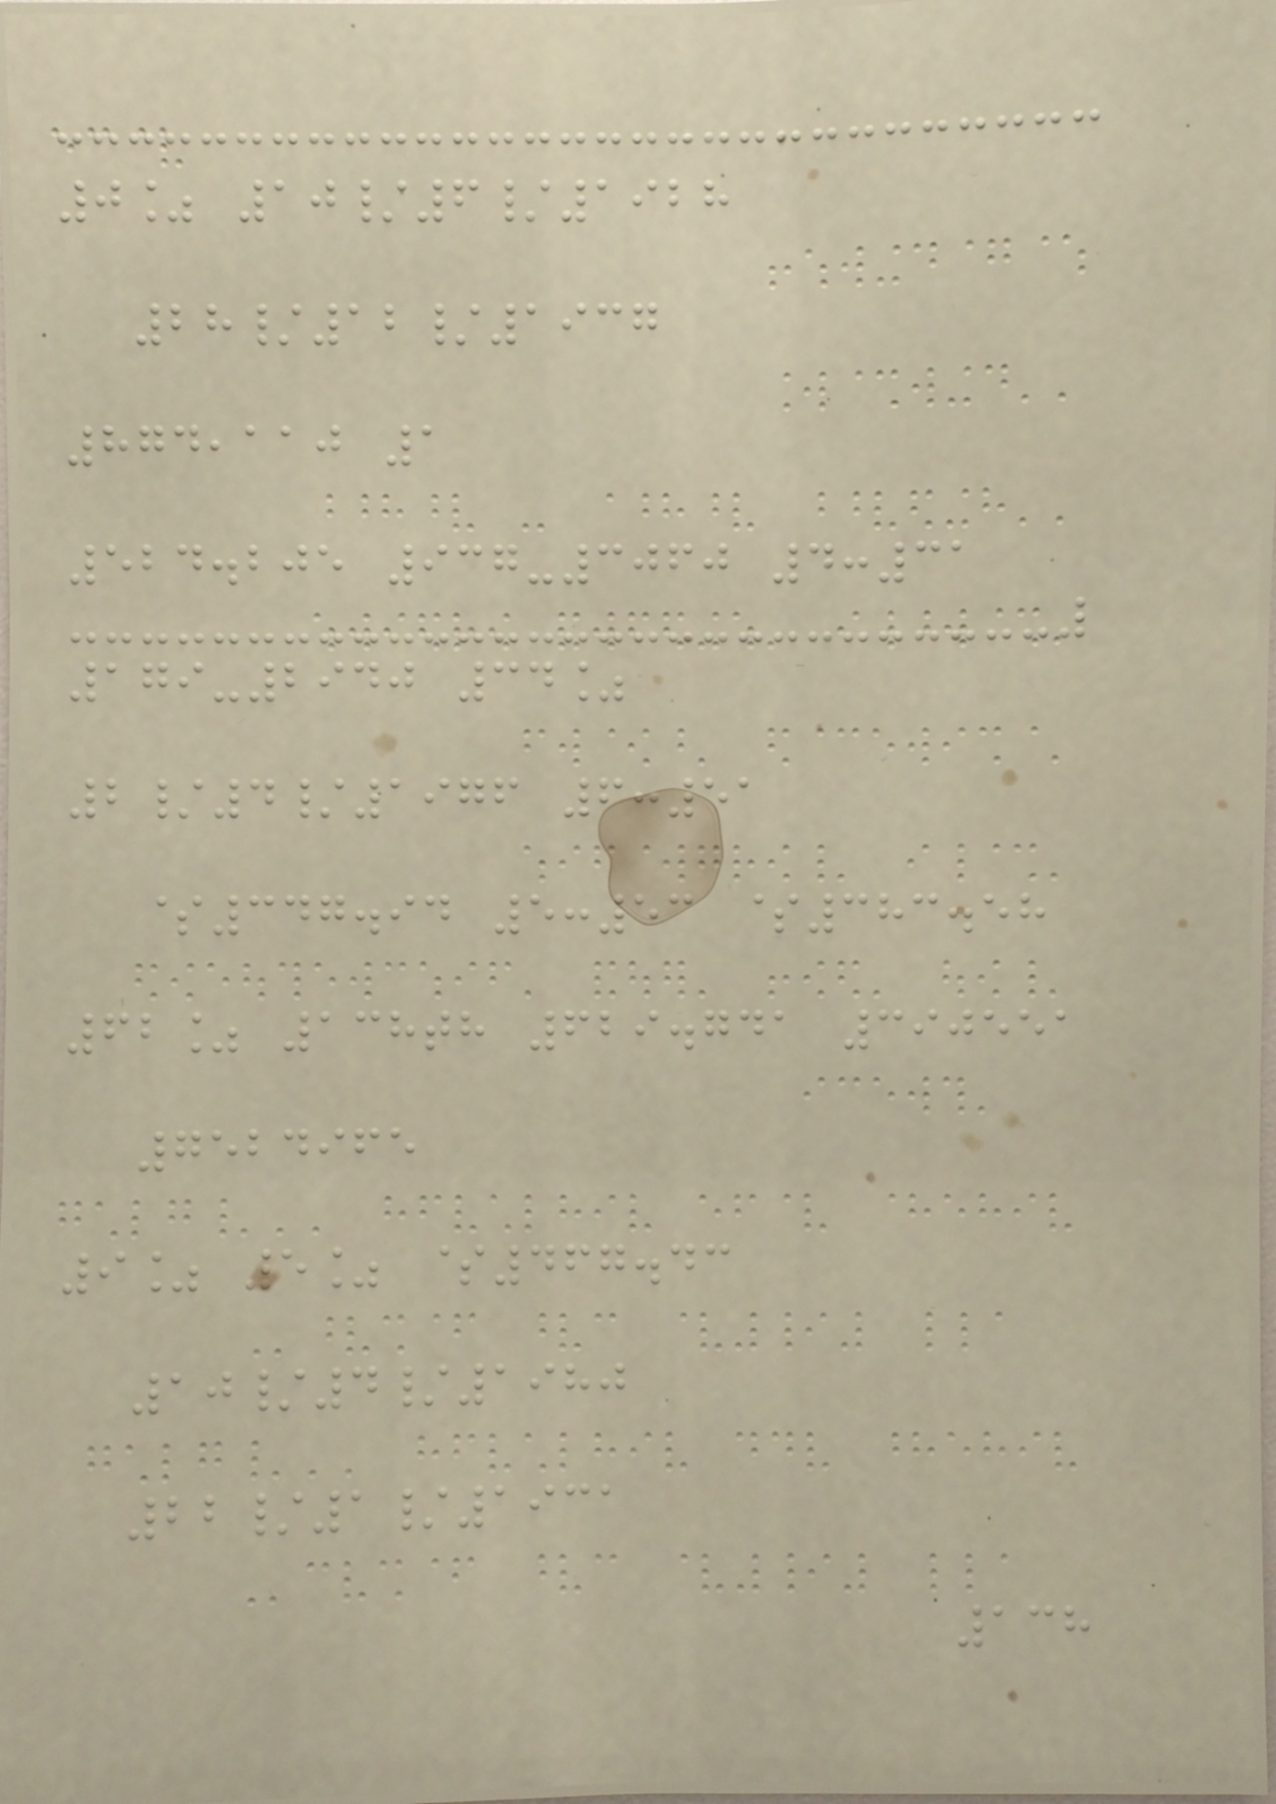0% 10/6/1928
28/12/1937
874,110 1
524.205 937-3060 4:31
179-2940 34%
2/4/1976 6:51
$347.94 5:53 $383.58
62% 138th 629.741 390551
7524965
9% 5% $467.43
10/4/1980
22/1/1931
138
